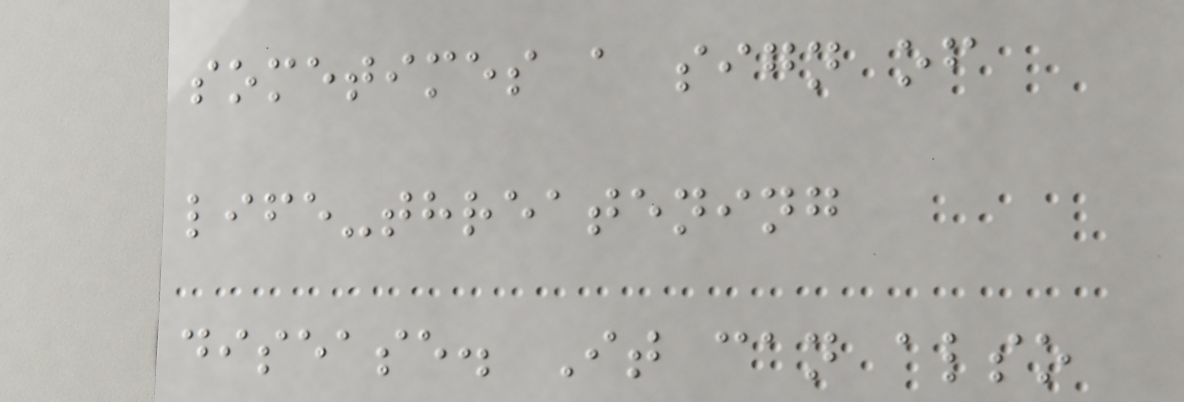sometimes a sign of
life-threatening
disease. It can also
